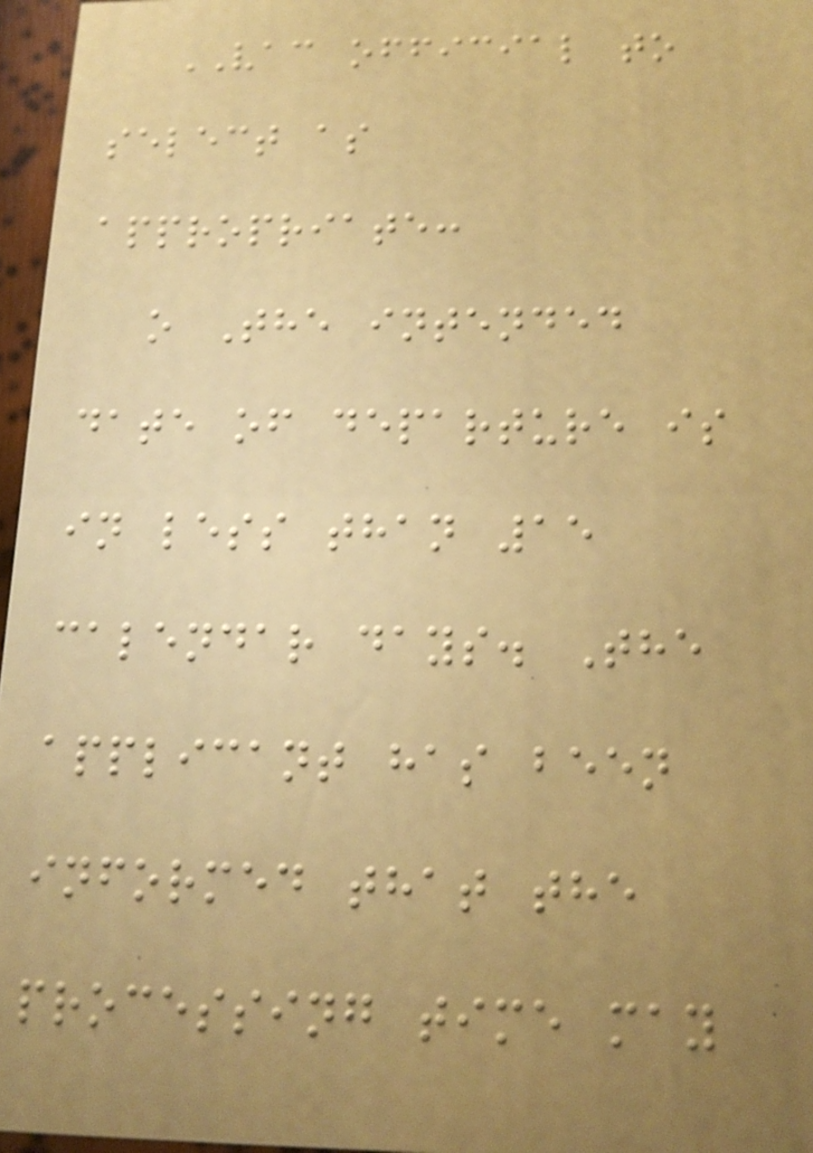VAC official to
select as
appropriate:
o The intended
date of departure is
in less than 15
calendar days. The
applicant has been
informed that the
processing time may
